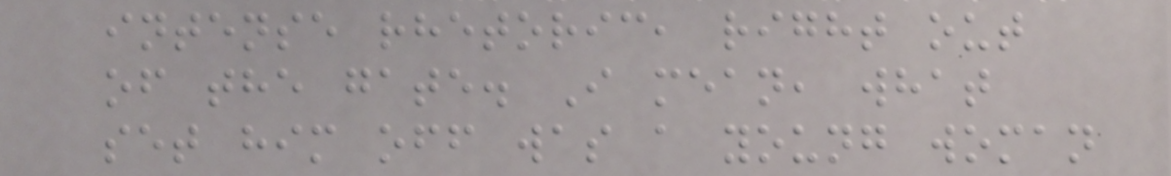intense rhetoric, right out
of the gate. I mean, what
set him off was a young woman
